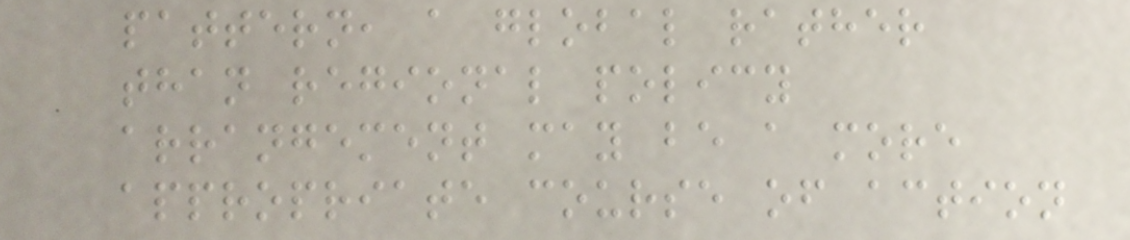pattern, a global rather
than regional policy
arrangement may be a more
appropriate course of action
